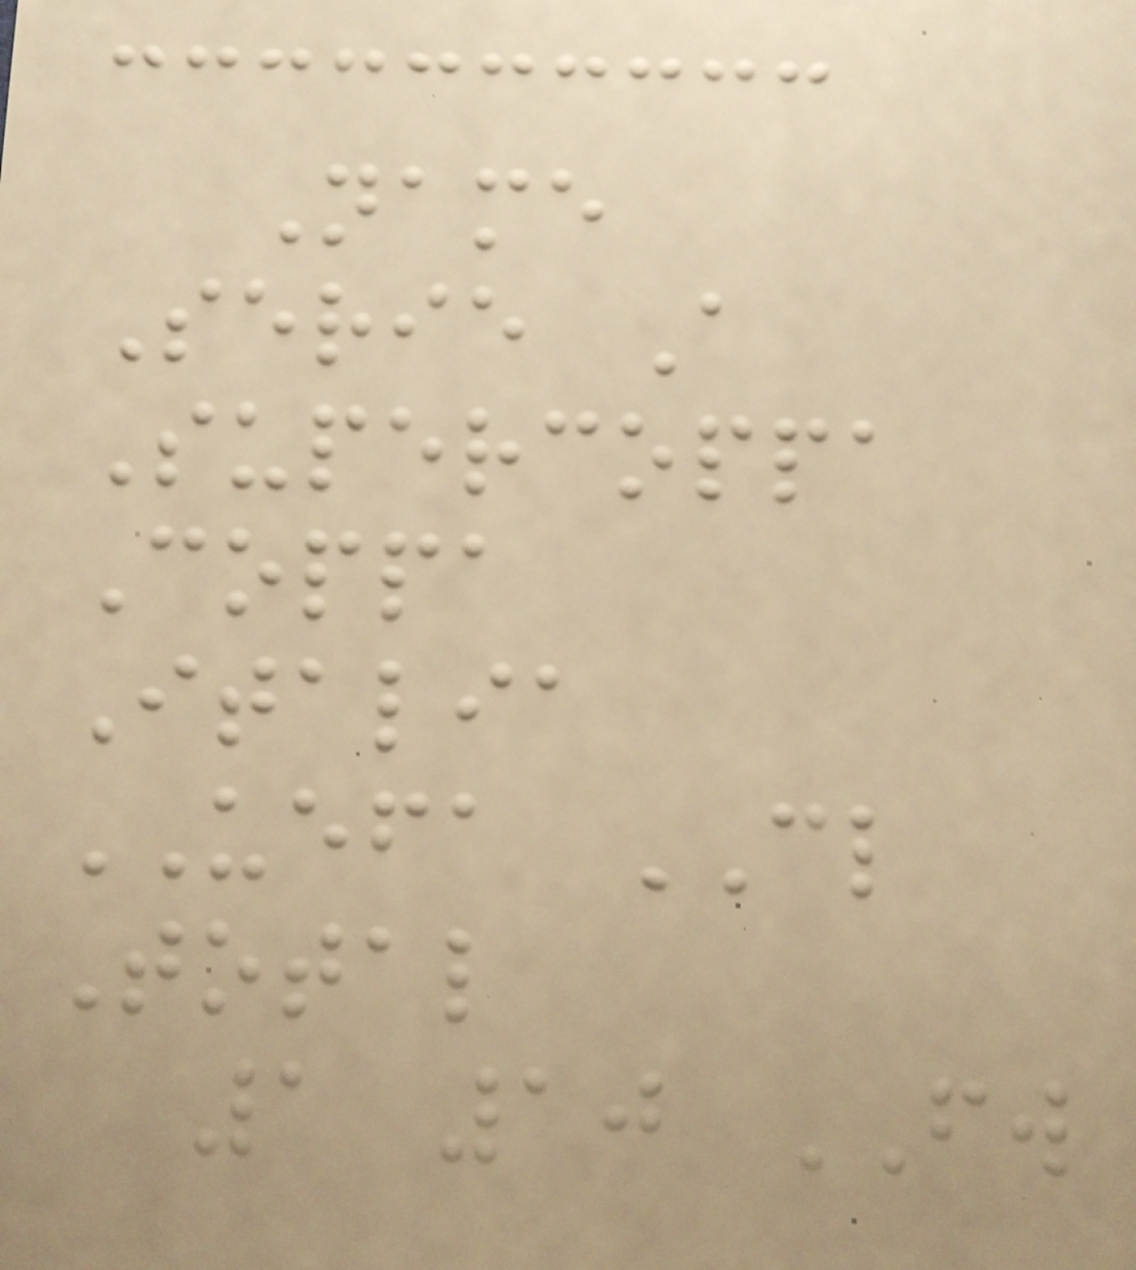Name
Serie A
Supercoppa
Coppa
Italia
UEFA CL
Total
1 10 FW
